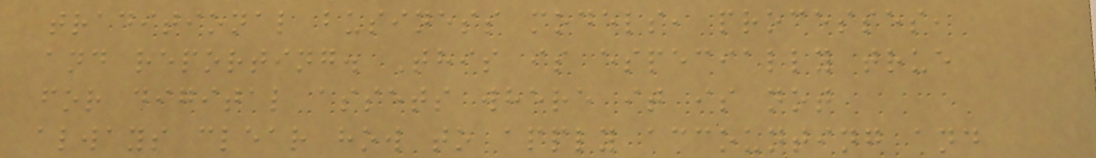traditional business models, processes,
and reporting. This is especially true
for digital assets where it is not
always clear how to apply accounting and
